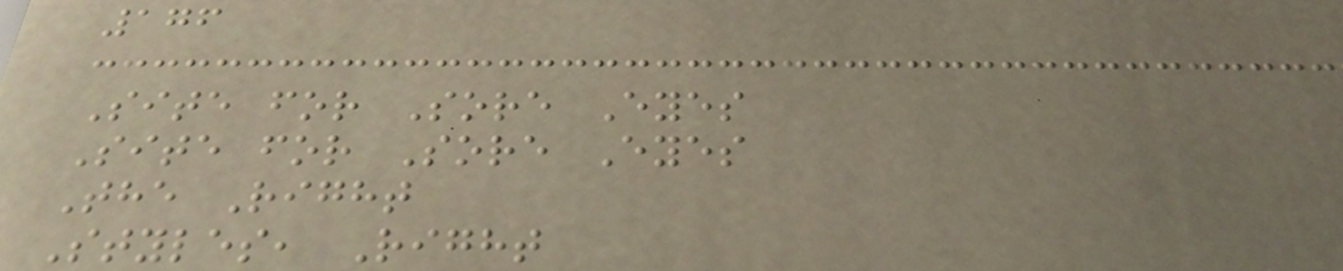176
Site for Sore Eyes
Site for Sore Eyes
The Right
Styles, Right
